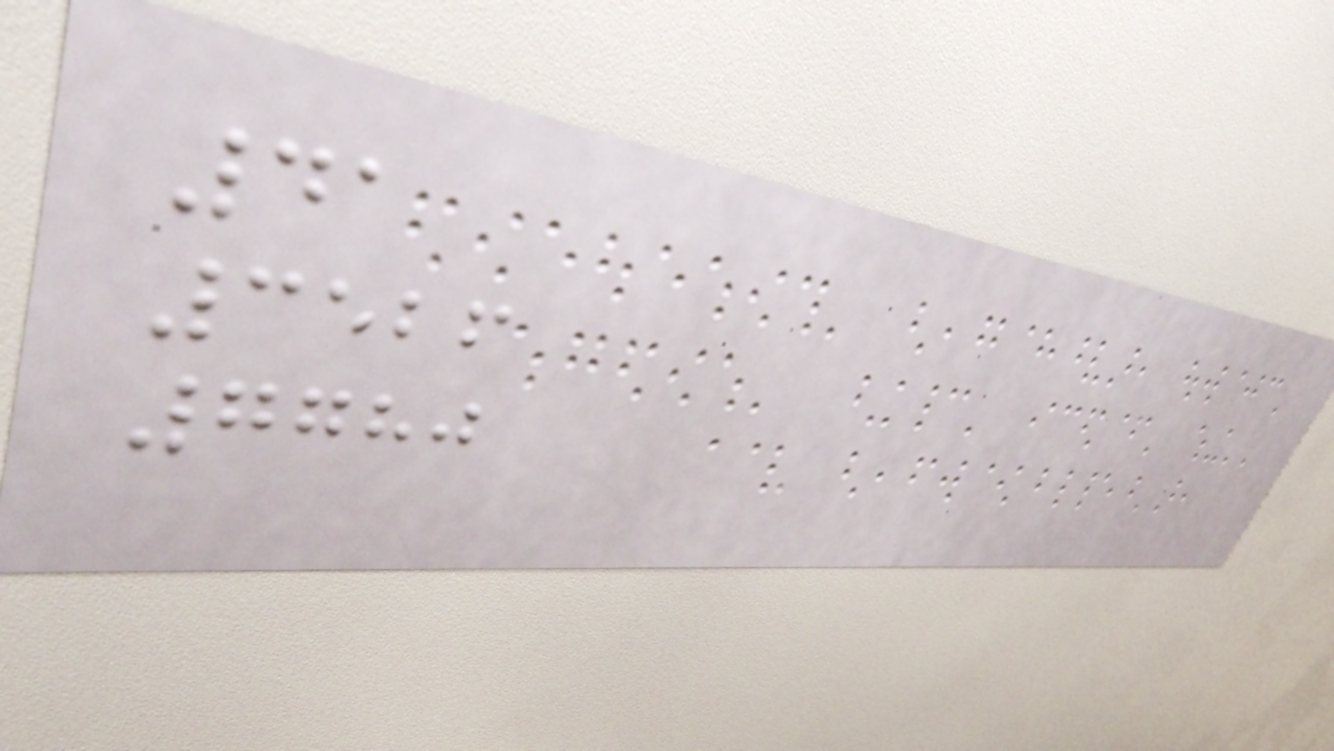41
3526
7780
